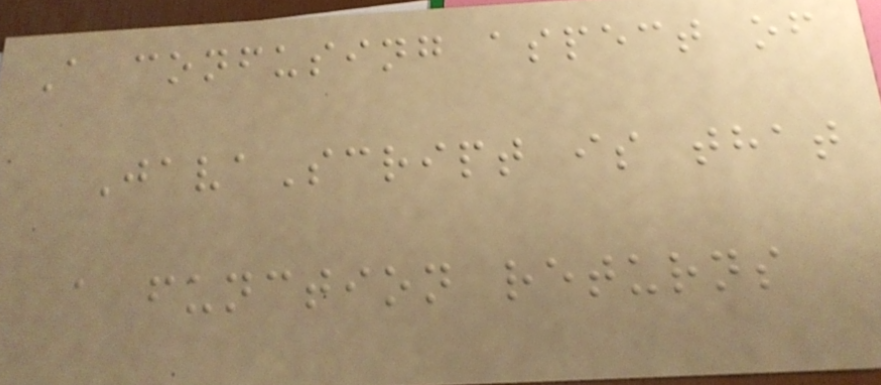A confusing aspect of
JavaScript is that
a function returns
